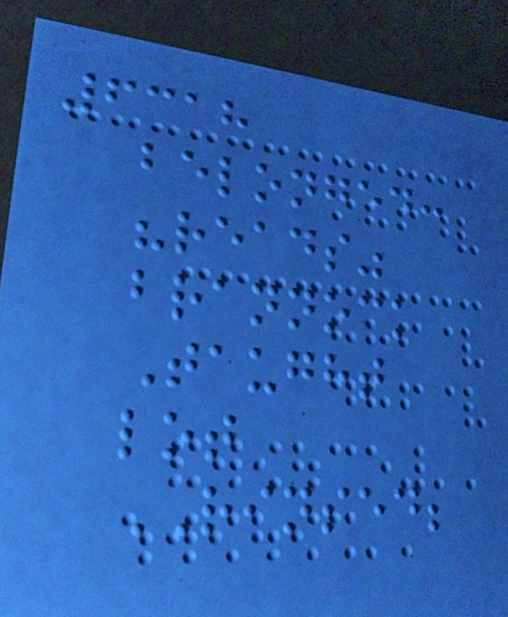6318
belonged:
"reads"
brannock
Taught
lot
RINSED;
